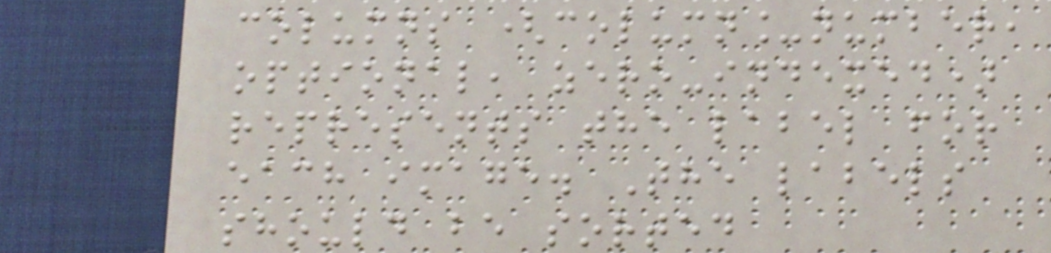columns (column_number,
optional, zero-indexed)
represents the label for
each image. The labels
should be sorted
